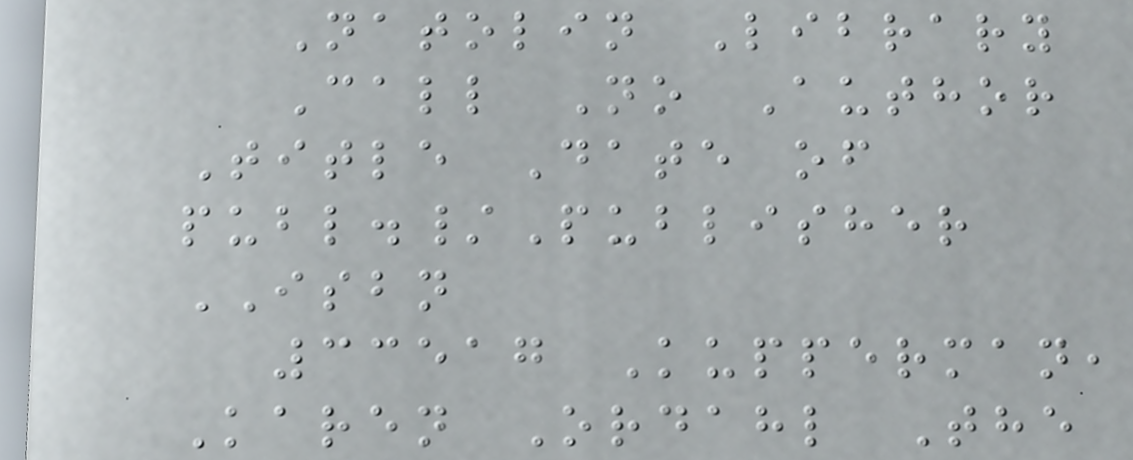Natolin Library
Call No Author
Title Date of
publ./Publisher
ISBN
33517 Kupperman,
Karen Ordahl The
